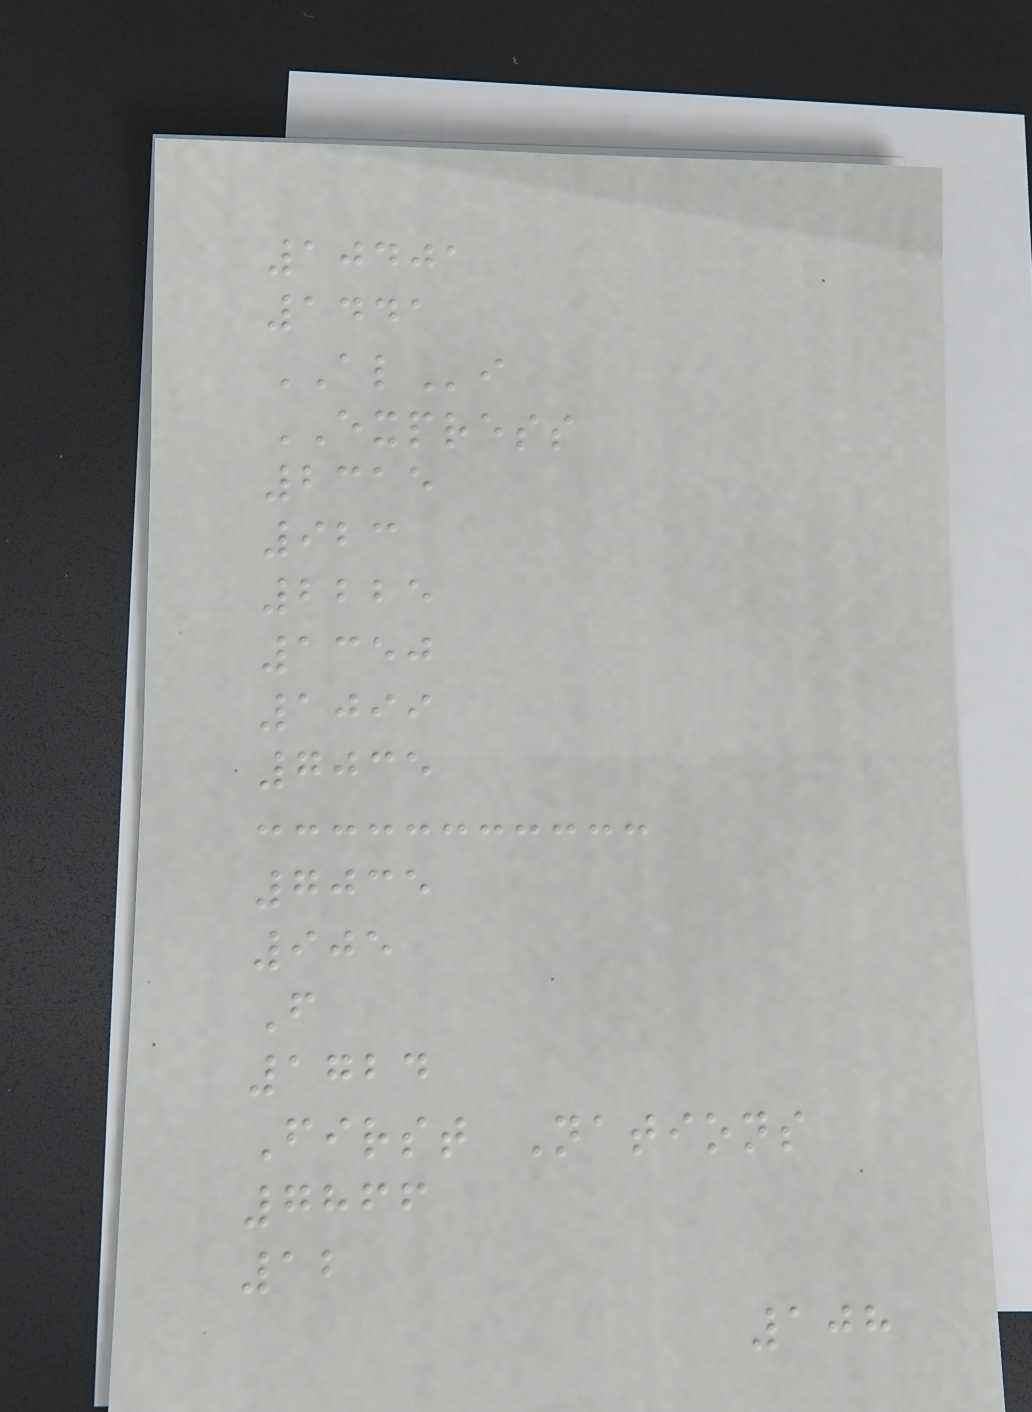10401
1441
ALi
EXPRESS
2315
923
2225
1350
1099
7035
7035
905
F
1724
First Nations
7866
12
108
